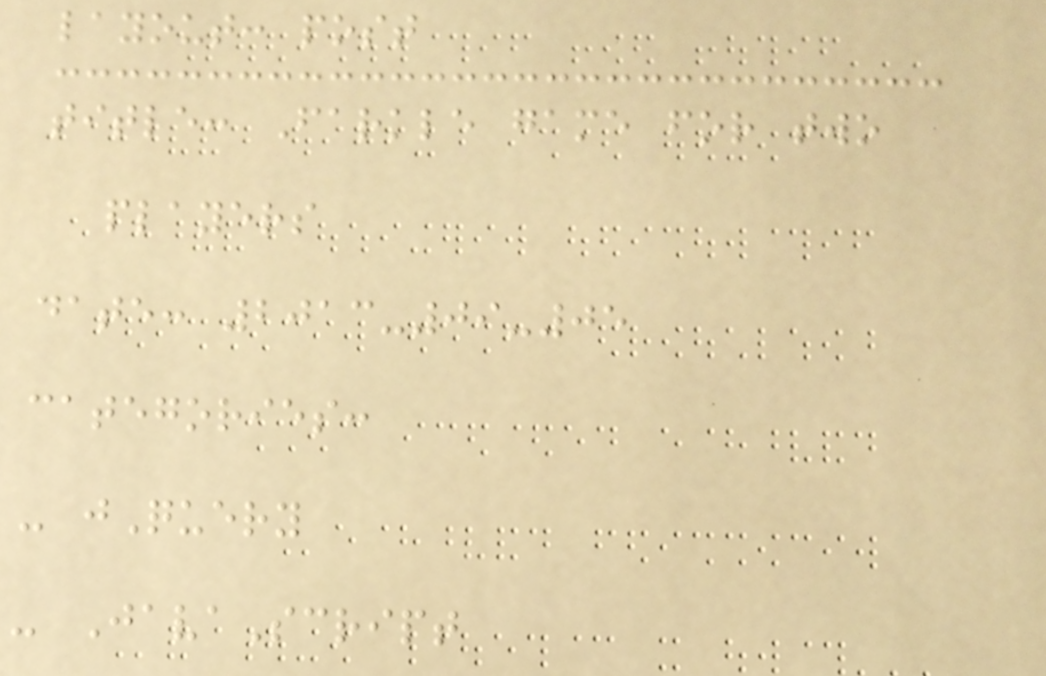layout: post
title: Farkle game for two
players
date: 2013-09-05
categories:
- jQuery
- JavaScript
